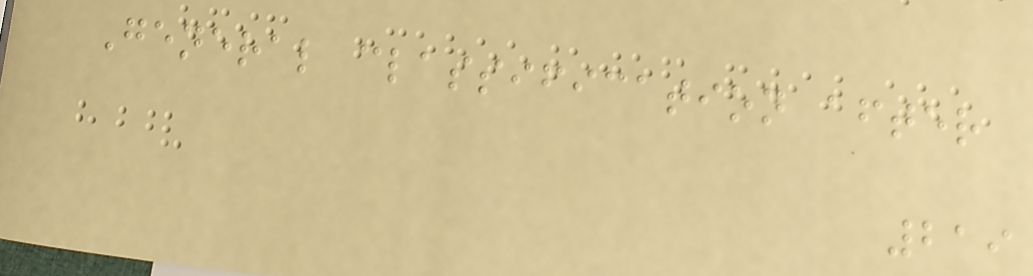General classification after
219
